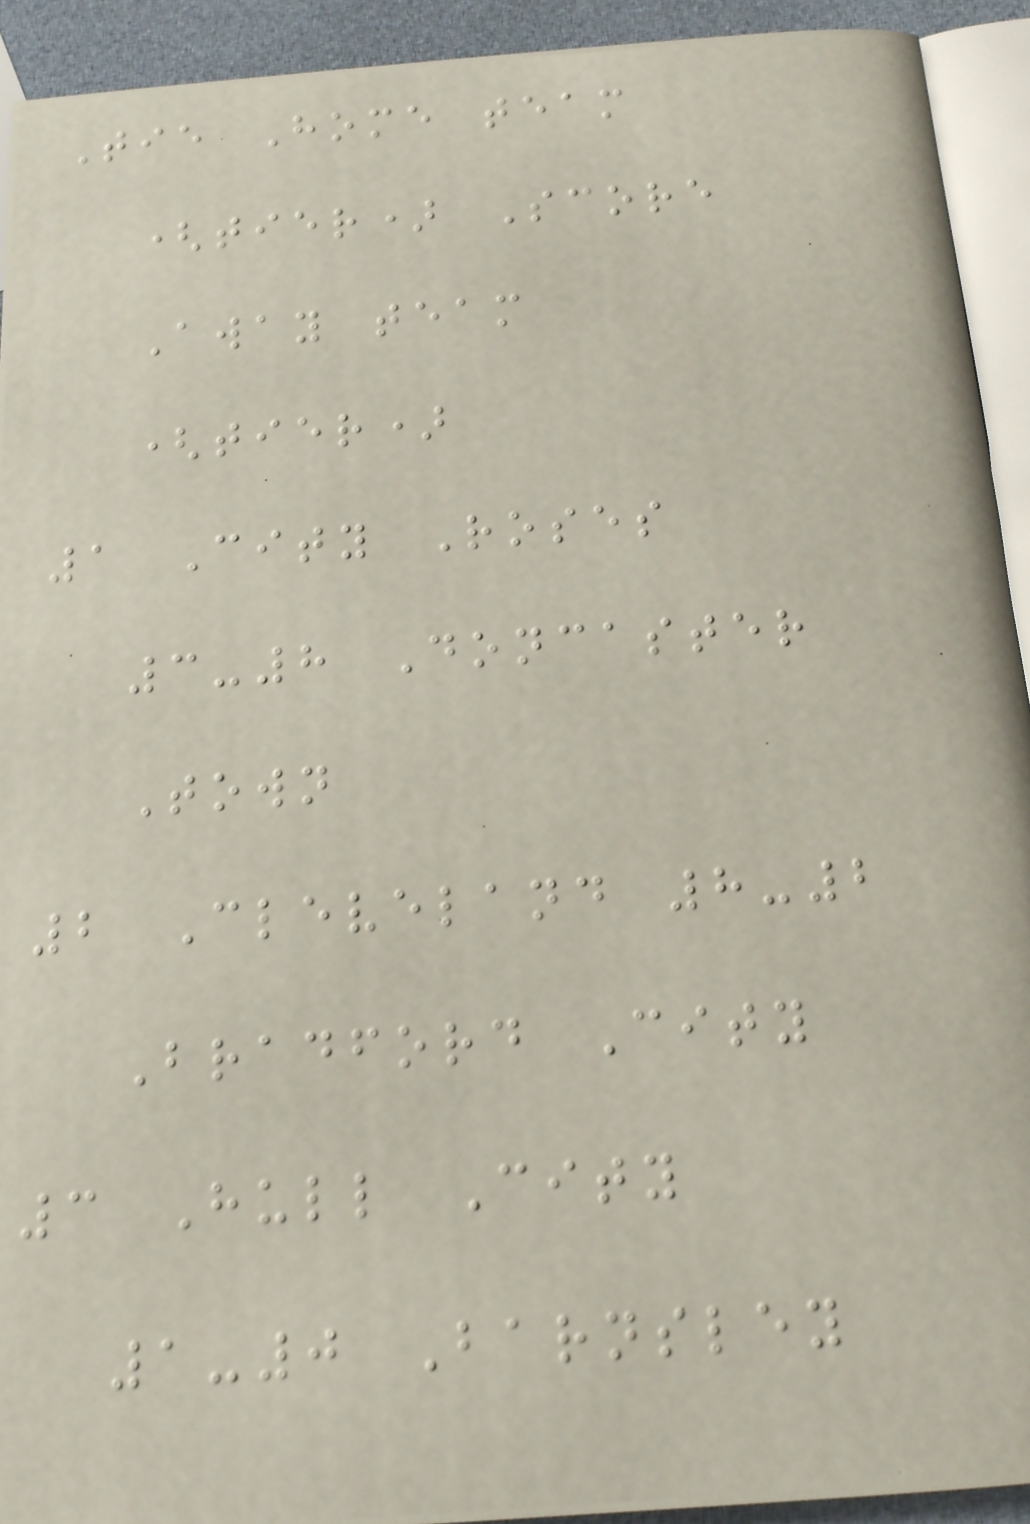Tie Home team
(tier) Score
Away team
(tier)
1 City Roses
3-8 Doncaster
Town
2 Cleveland 8-2
Bradford City
3 Hull City
1-0 Barnsley
